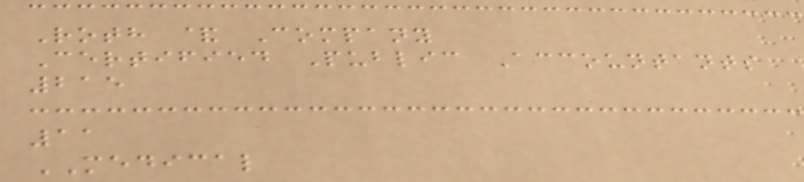Roth & Company
Certified Public Accountants
215
11
MEDICAL
